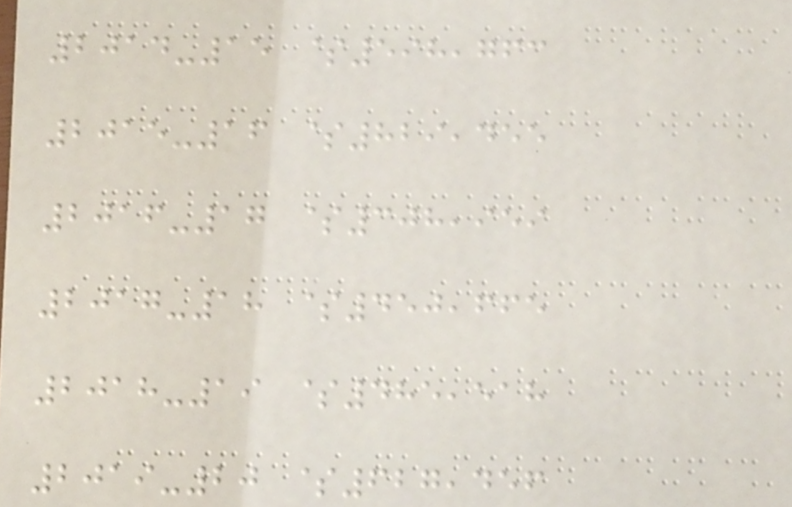2014-15 $598,763
2015-16 $829,455
2016-17 $308,959
2017-18 $450,665
2018-19 $485,518
2019-20 $627,456
